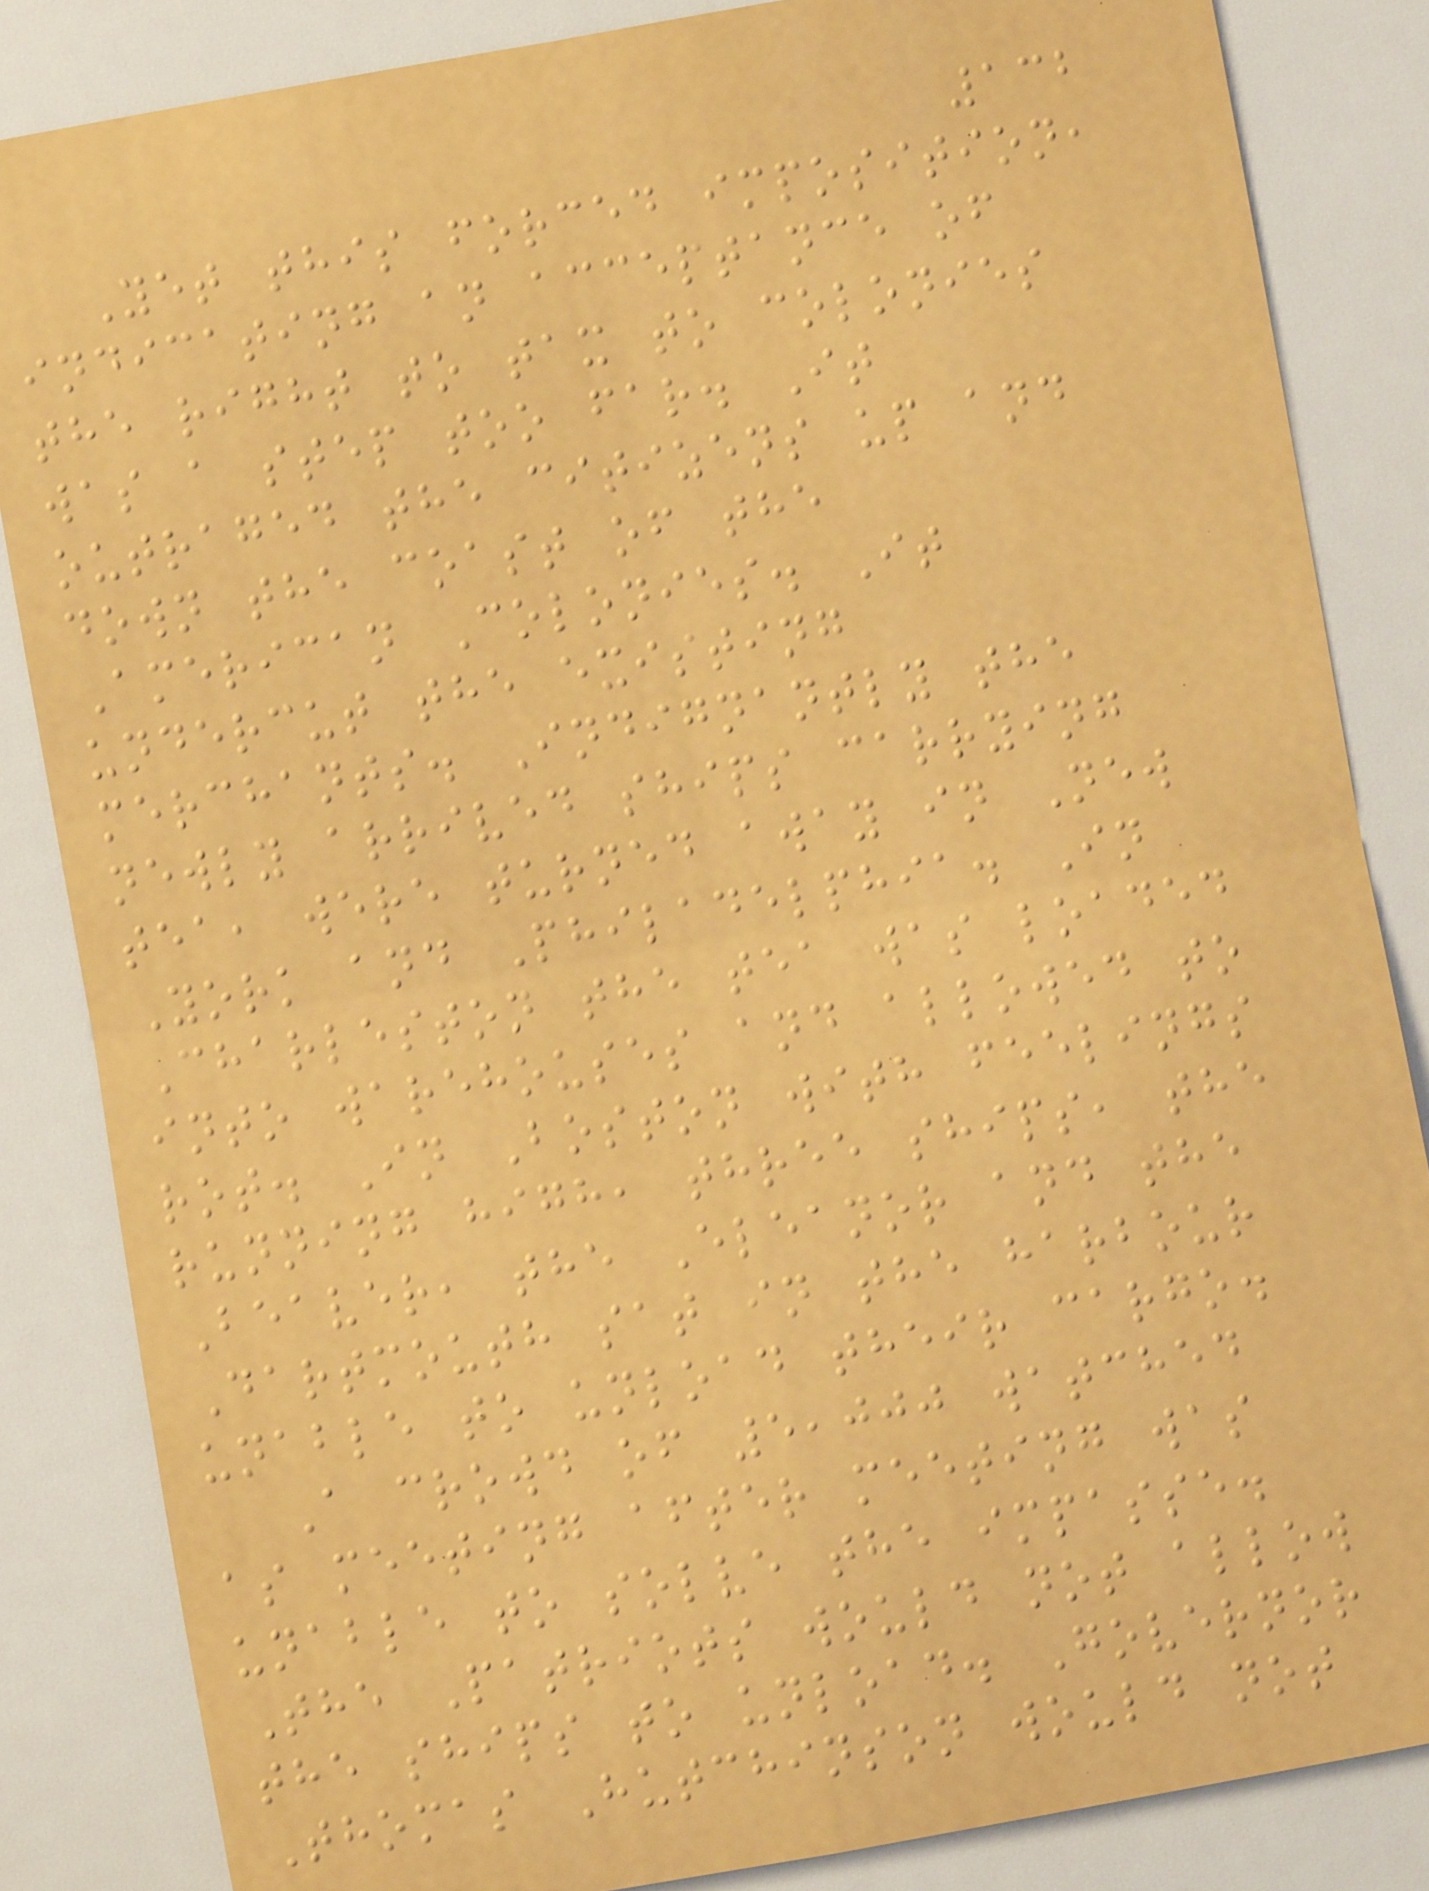132
Yet this forced imposition,
indicating an acceptance of
the right to tax to colonies
was a step too far. It
outraged the citizens up and
down the coast of the
American Colonies. It
undercut the existing
merchants. Indignantly the
newly arrived ships carrying
tea, were turned away in New
York and Philadelphia. In
Charleston the tea was loaded
into warehouses and allowed to
rot. In Boston with feelings
running high, three ships, the
Beaver, the Eleanor and the
Dartmouth sat in the harbour
unable to unload their cargo.
A crowd of 5,000 watched
as meeting after meeting was
unable to solve the impasse.
The Patriots would not allow
the ships to unload. Governor
Thomas Hutchinson would not
